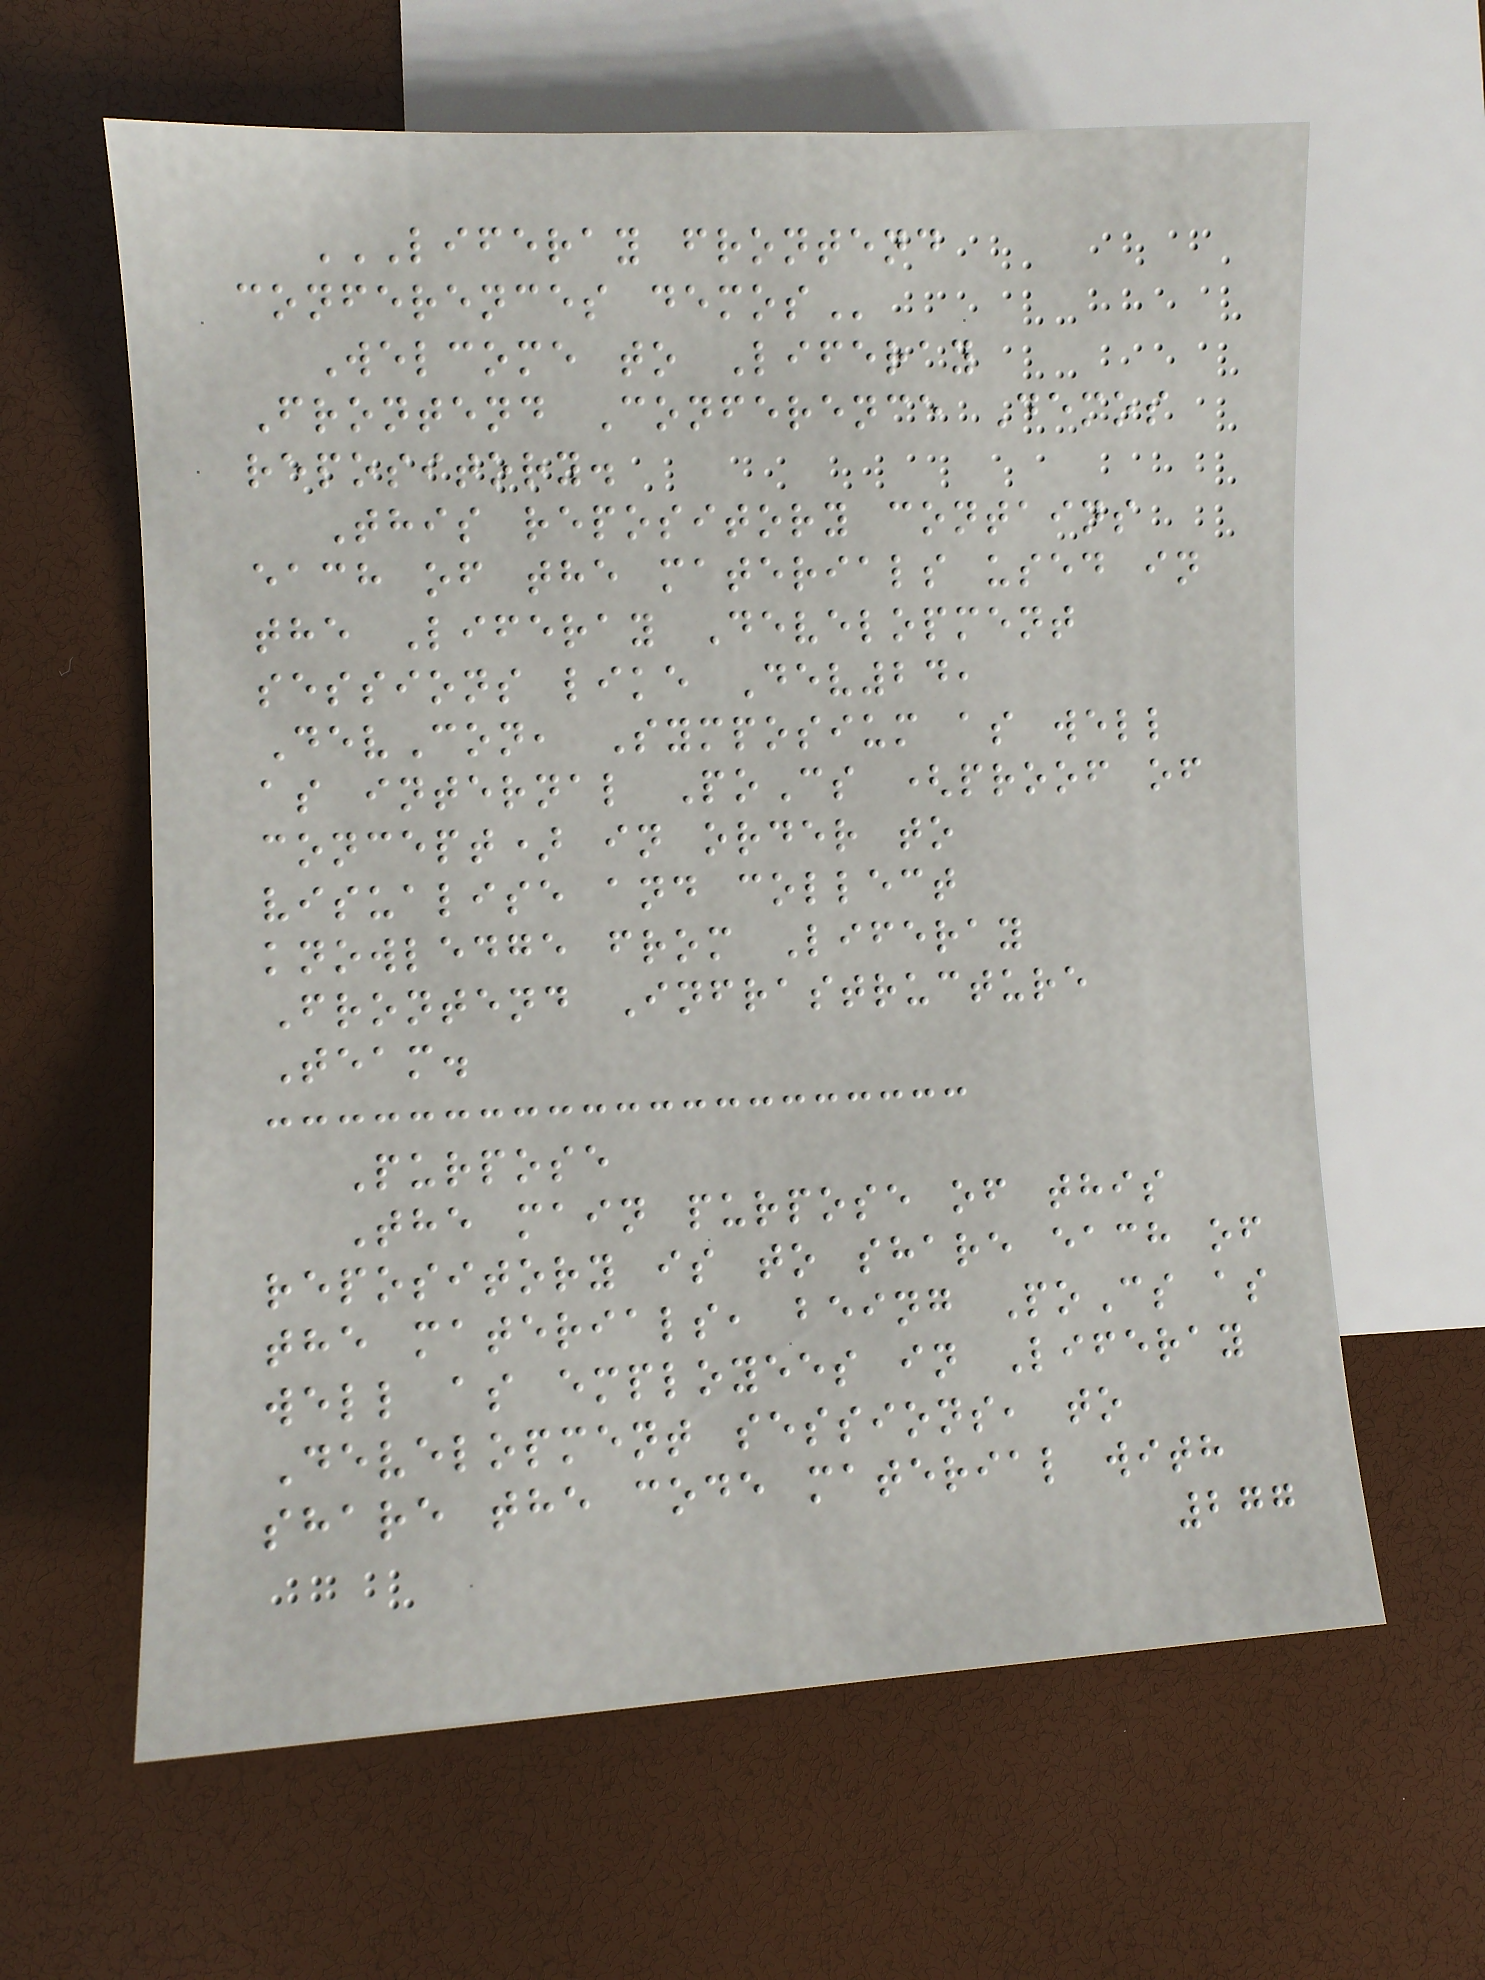LIFERAY FRONTEND
CONFERENCES DEMOS
Welcome to Liferay
Frontend Conference Demos
repository.
This repository contains
each of the materials used in
the Liferay Development
sessions like Dev24,
DevCon, Symposium as well
as internal PoCs (proof of
concept) in order to
visualise and collect
knowledge from Liferay
Frontend Infrastructure
Team.
Purpose
The main purpose of this
repository is to share each of
the materials, being PoCs as
well as employees in Liferay
Development sessions, to
share the code material with
277
